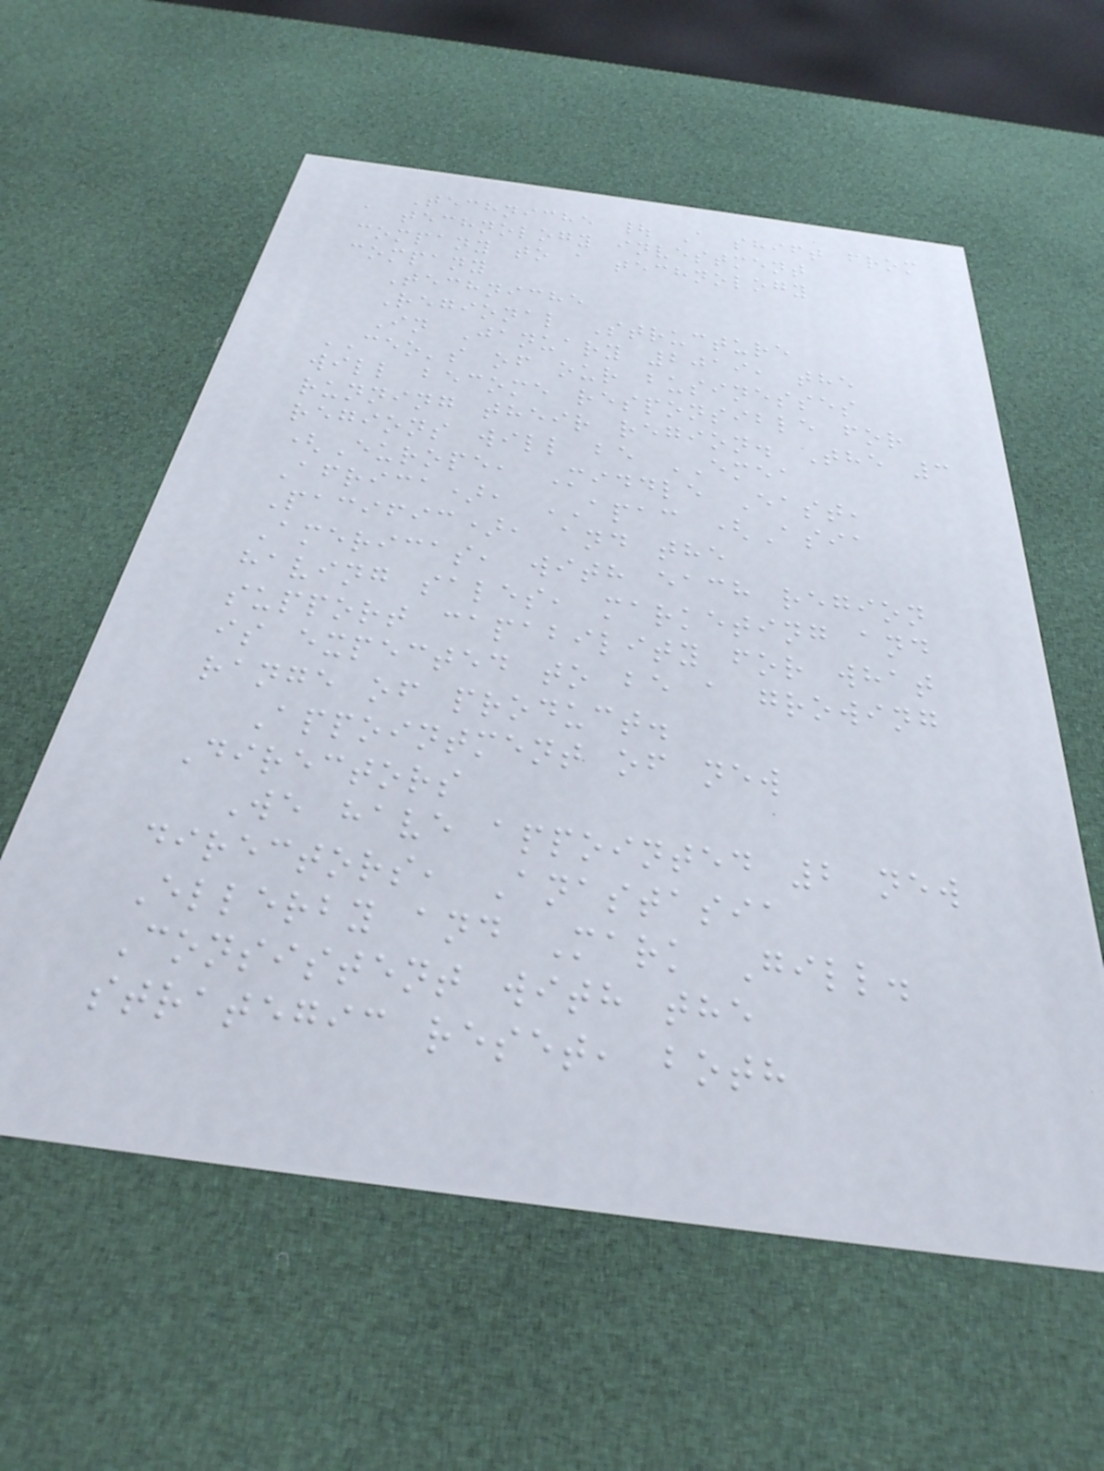Techniche | A shift from
a technology investment
company to a technology
company
Techniche
Regional Structure
In January 2019, the
CEO's of our businesses
will become responsible for
running their region. The 3
regions will be EMEA
(Europe, Middle East,
Africa), APAC (Asia
Pacific), and the
Americas, with each region
having sales, marketing and
support capability for what
is expected to be a growing
range of product.
Appointment of new
Directors
We have appointed 2 new
directors, Anastasia
Ellerby and Mark Gill.
Consistent with the
strategic reset, both
